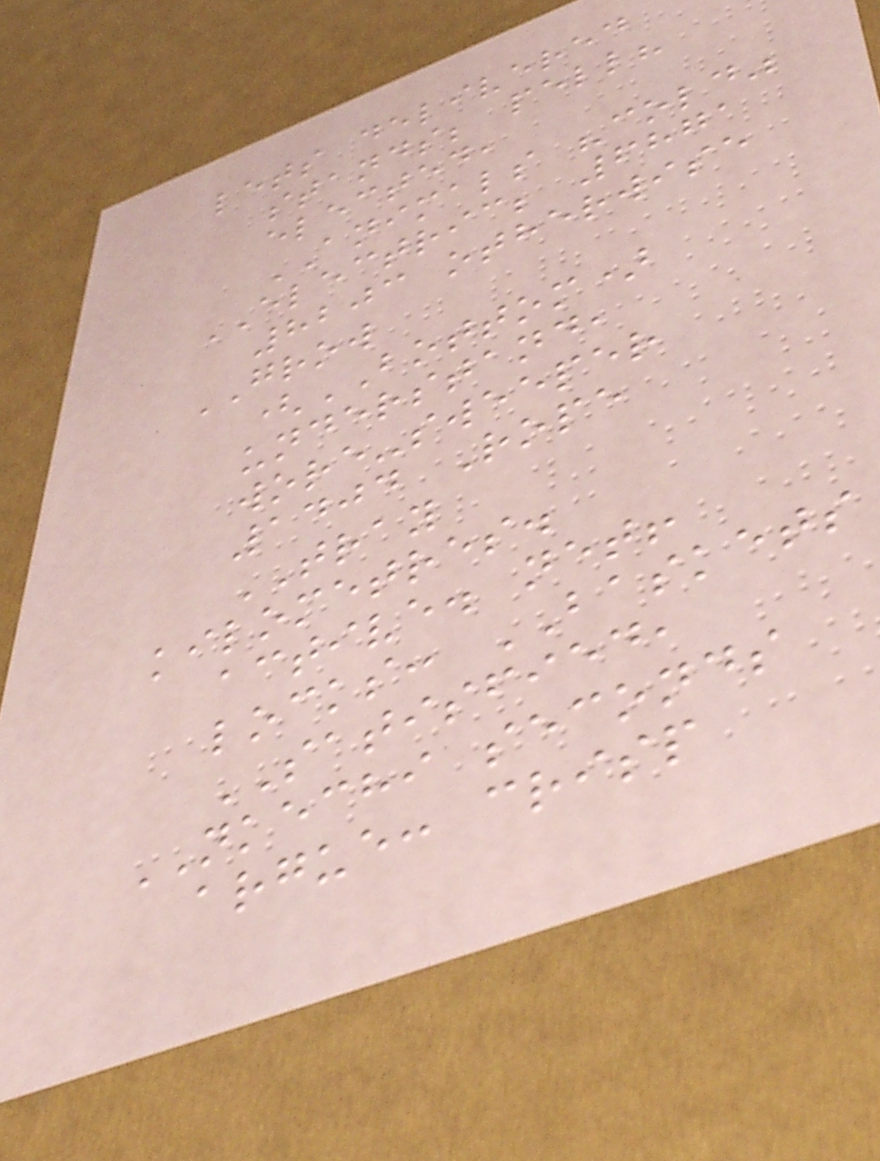lets delivered
stands; pell?
elected,
ANIMALS "cold"
ELECTRIC; 6871
8203 otherwise
GROW
(BOTTOM)
understand,
wore-sweeper
1404 Rope
TRAY
kilometres.
active. net!
locks: BASKETS
SATISFIED,
NKECHI seconds
argue: crisp
